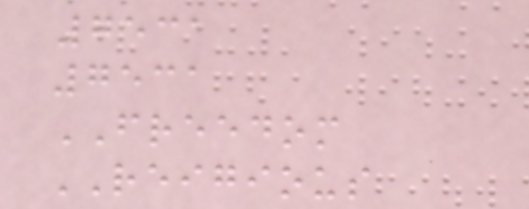7531
7531
FREEDOM
REIGIOUS
